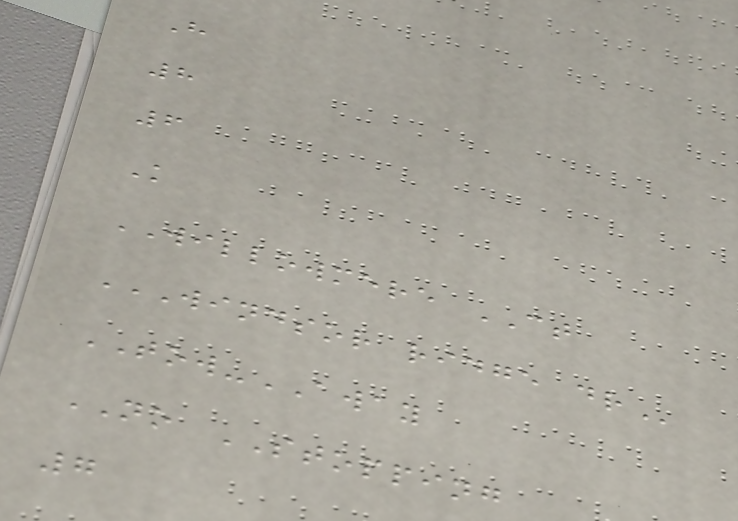H
8
6
K
WILLOWMERE CT
WINDSOR RIDGE DR
TOW-AWAY
NO STOPPING
7
